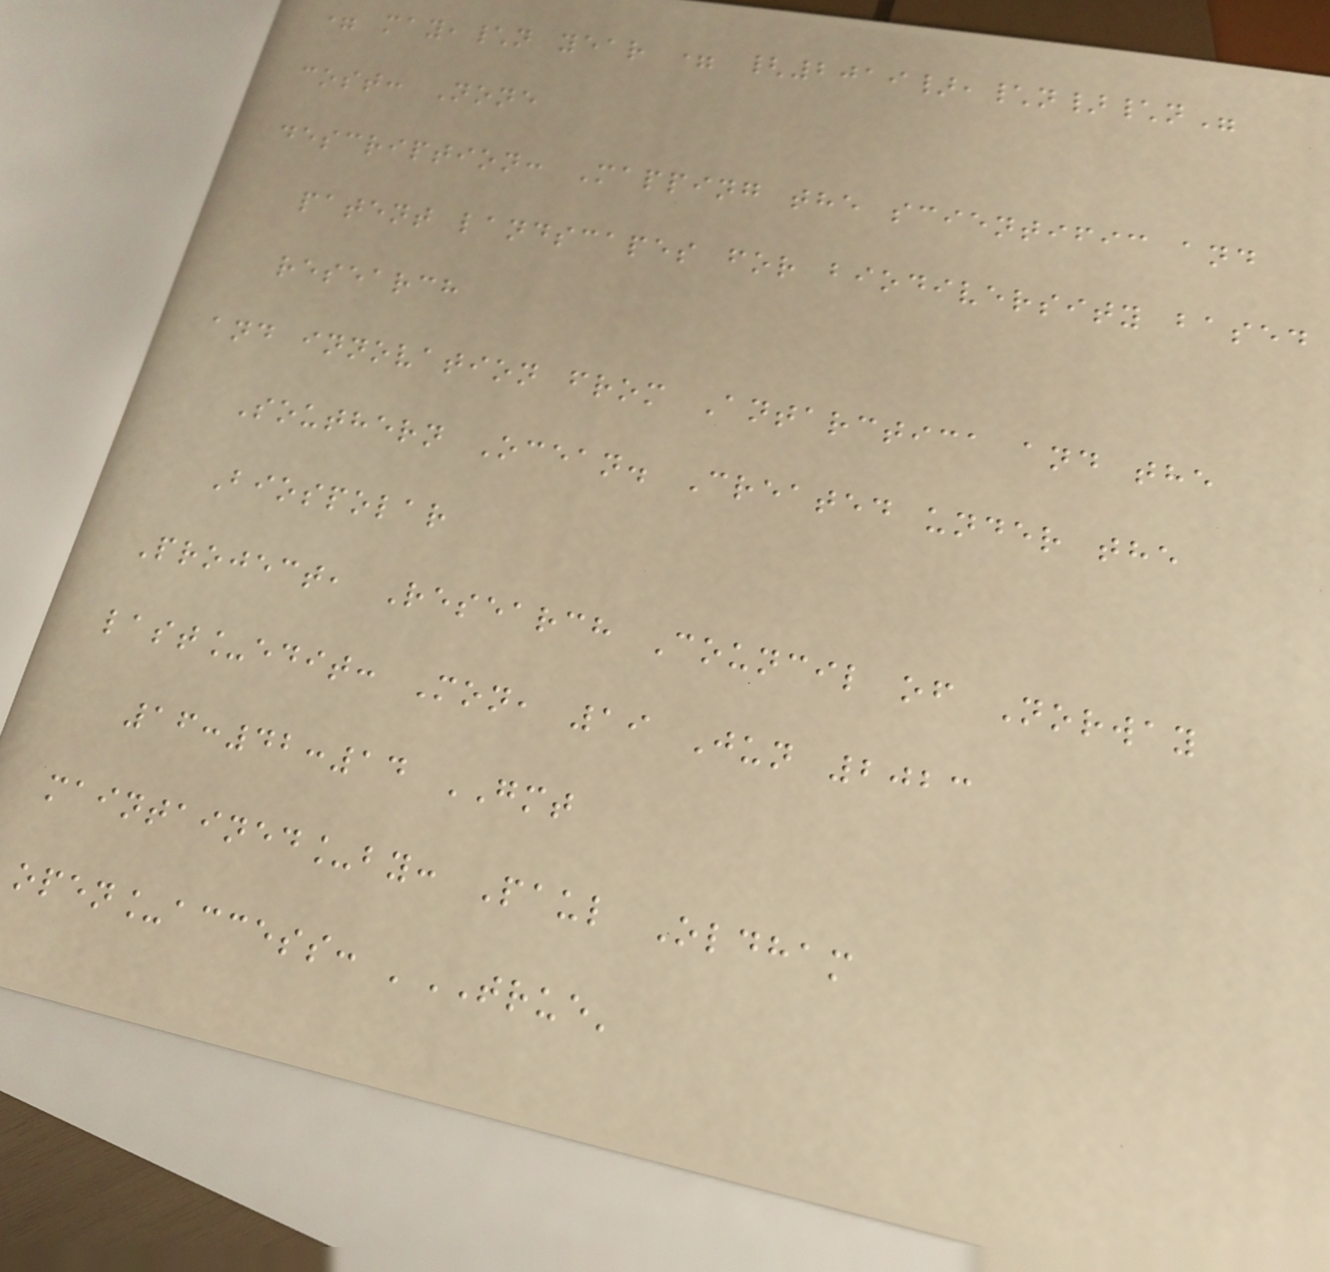= may,\n year = {2019},\n}\n"
cost: None
description: Mapping the scientific and
patent landscapes for biodiversity based
research
and innovation from Antarctica and the
Southern Ocean. Created under the
Biospolar
Project, Research Council of Norway
last_edit: Mon, 19 Jun 2023
16:42:14 GMT
maintained_by: Paul Oldham
open_access: 'TRUE'
